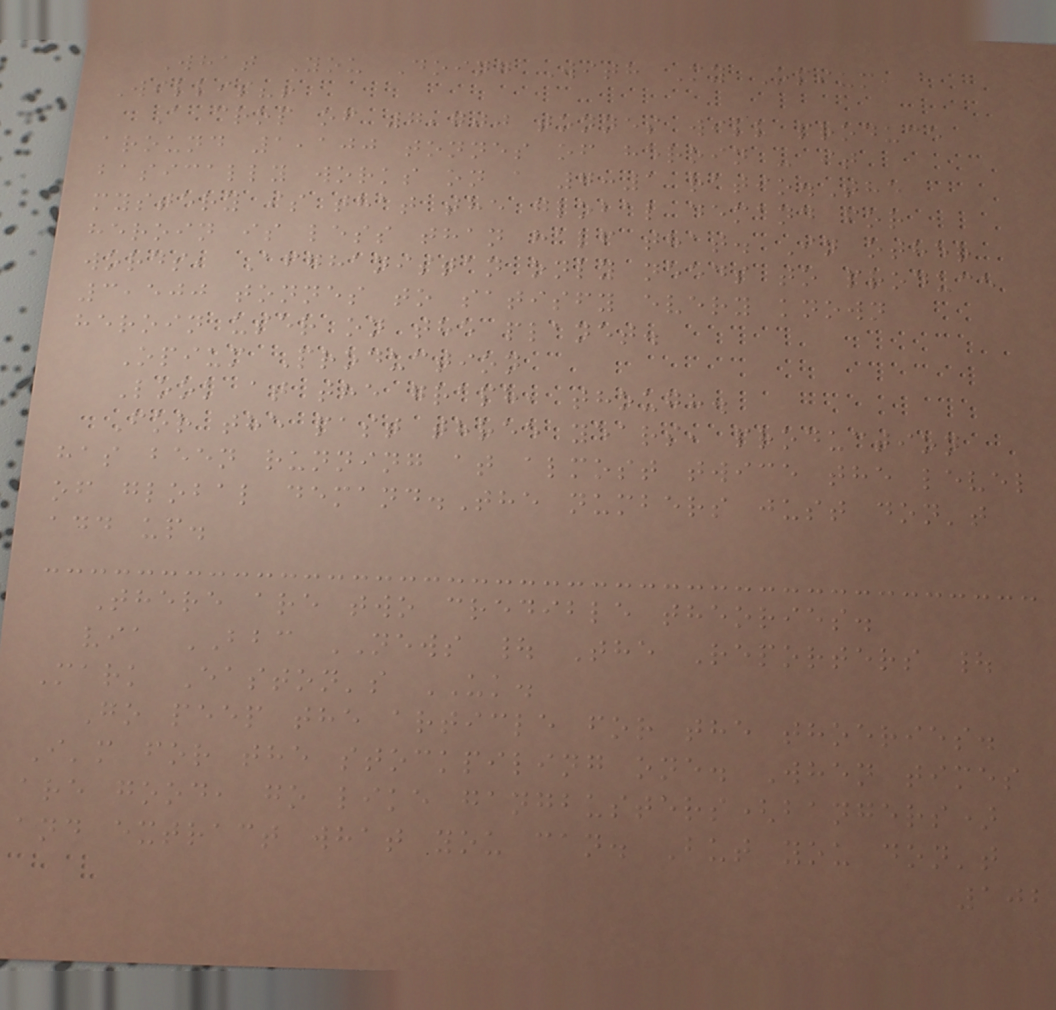What You Doing With My Opium,
Willis?!
A crop of 7,700 tonnes will produce
around 1,100 tonnes of heroin - it
basically works on a 7:1 ratio.The
mystery is that the global demand for
heroin is less than half that. In other
words, Afghanistan only needs to produce
3,500 tonnes to satisfy every known
heroin user on the planet.
Opium Production
Look at the graph, though.
For the past three years, production
has been running at almost twice the level
of global demand.The numbers just don't
add up.
There are two credible theories.
via BBC NEWS | The Reporters |
Mark Easton's UK.
Go peep the article for the thoeries.
I'm for the stockpiling one. When times
are good, go like gangbusters(bangers)
and extract what you can. But you don't
102
